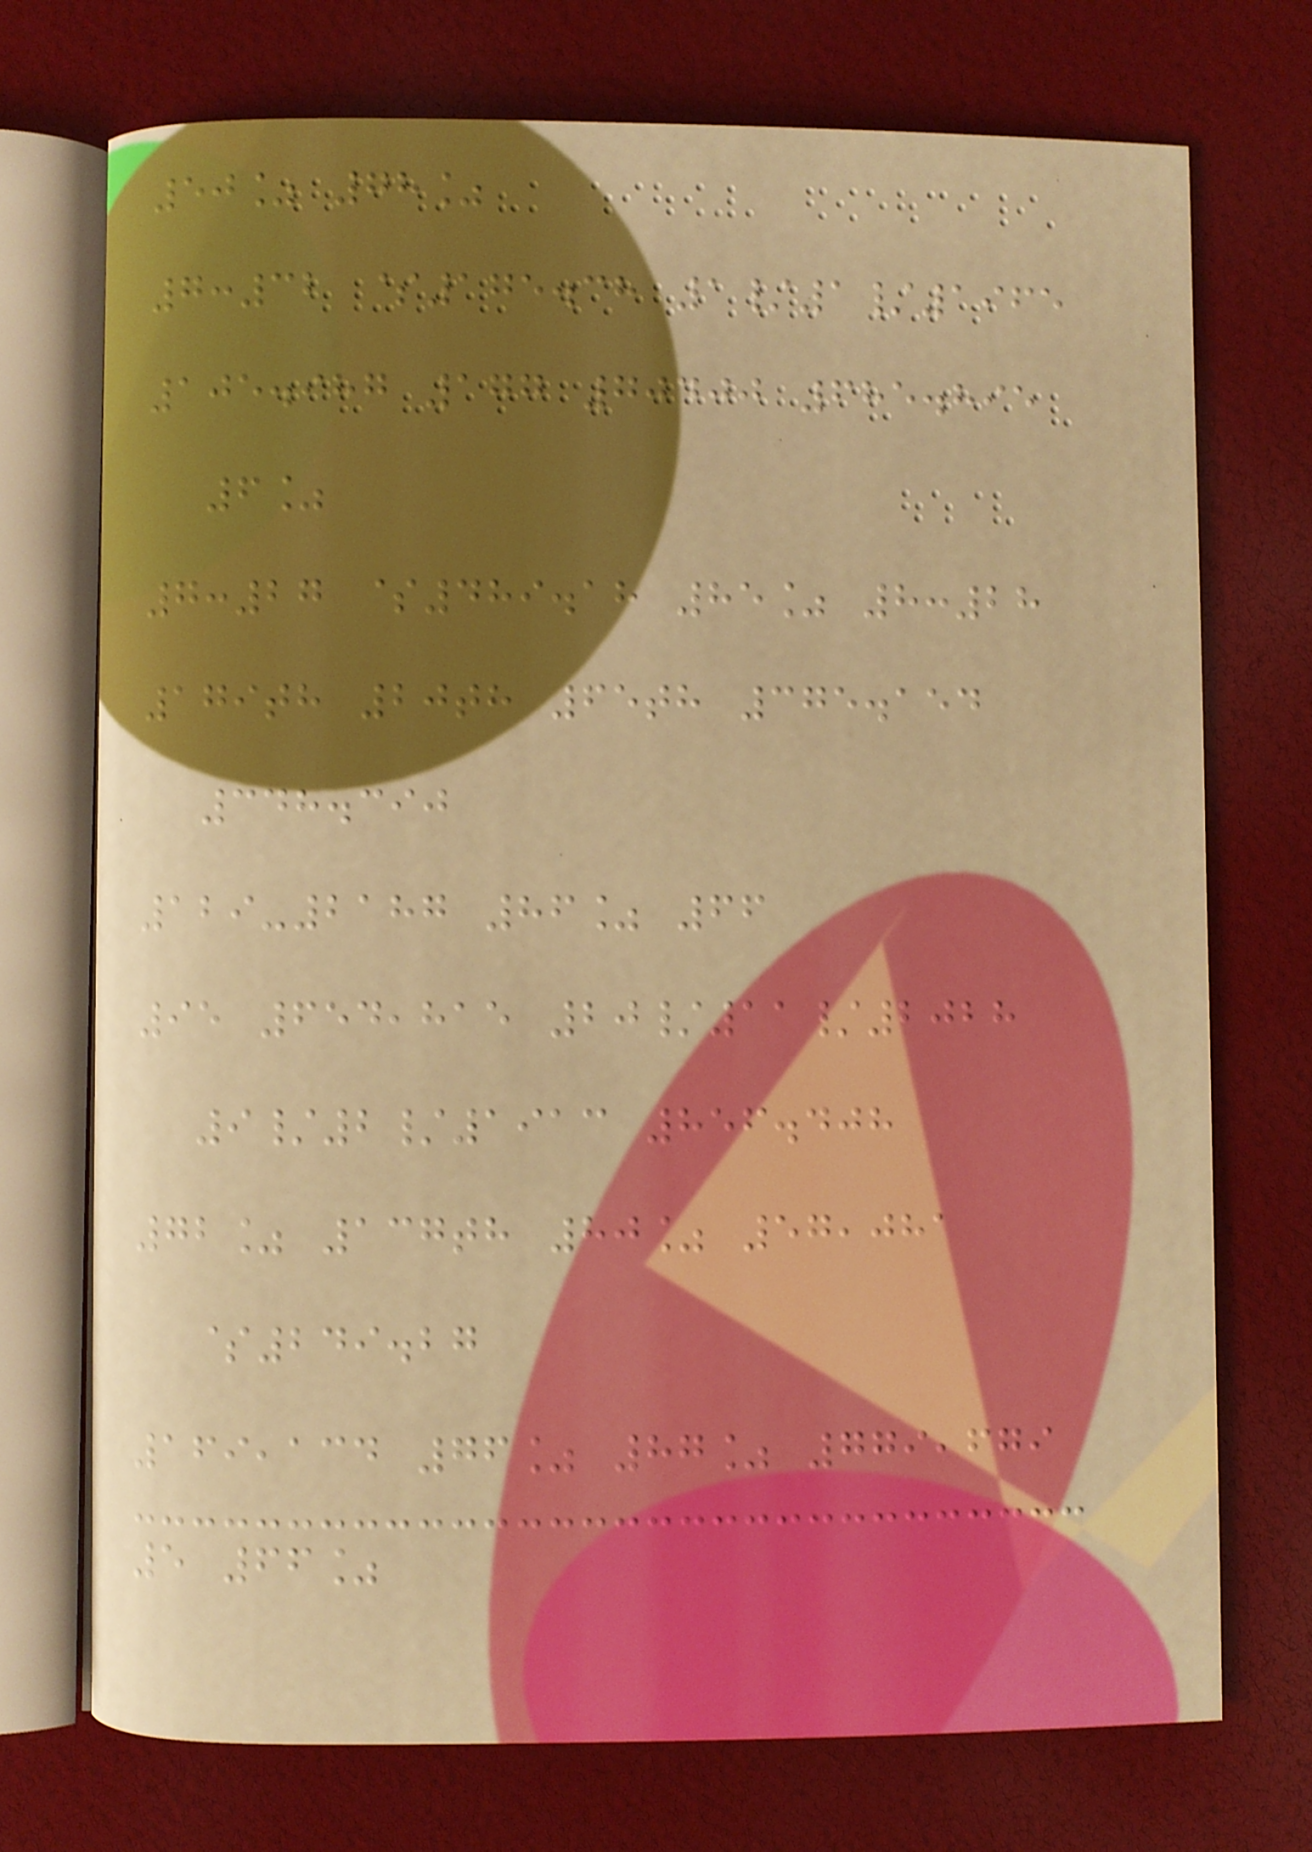50% 78%
7:32 $175.38 1/1/1965
105.987 177 70400 685.895
6%
7:27 $489.18 85% 8:28
179th 20th 65th 375.154
348.390
129-2187 86% 66
95 654,815 20/11/2028
9/2/1913 856.408
72% 137th 80% 57,081
$249.27
169,134 76% 87% 779,679
5 66%
